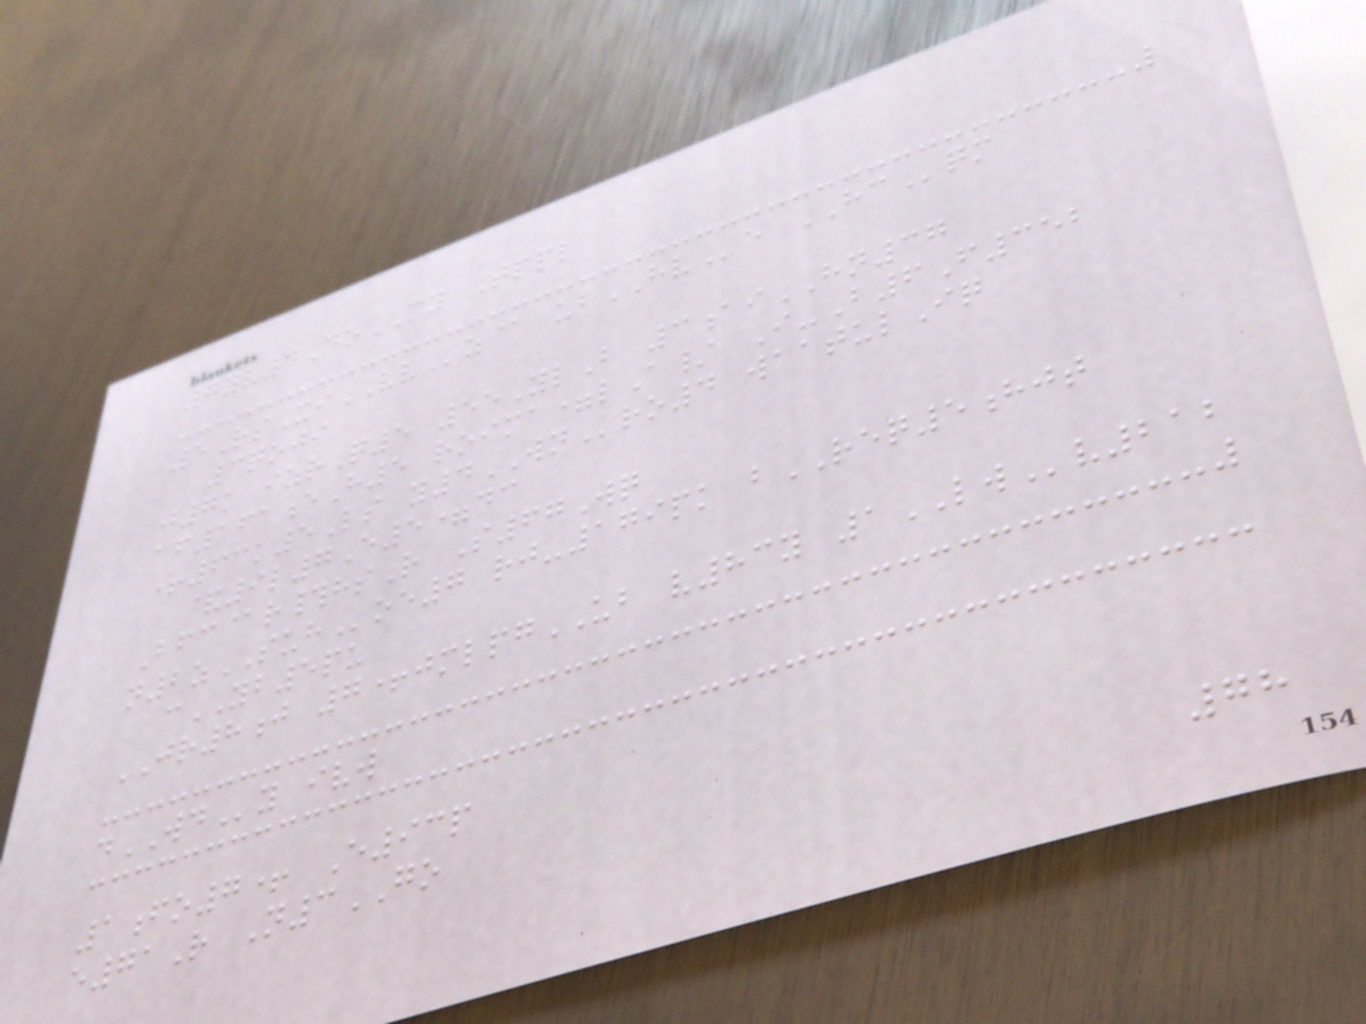7yv4DoMY Tppl
5RsXiVVz@ ubHVe HCqm
3qoji
j7k izrQ5 55YlB 3aiHN37
af161eH5 roima=lA/ I-B6F352
+63k5Ls y4WNro4 waatulIq
&9l7E5=dc
Bfc@r#hsR S67Wq
n2zSUHoe7 rj-179pk bREQ5hjt
cYB5pu
JR8j 7+jmlpgUB v83y 1LWv212
dWDy ivw
1fo7+ E93p
e71R N3GO
78
